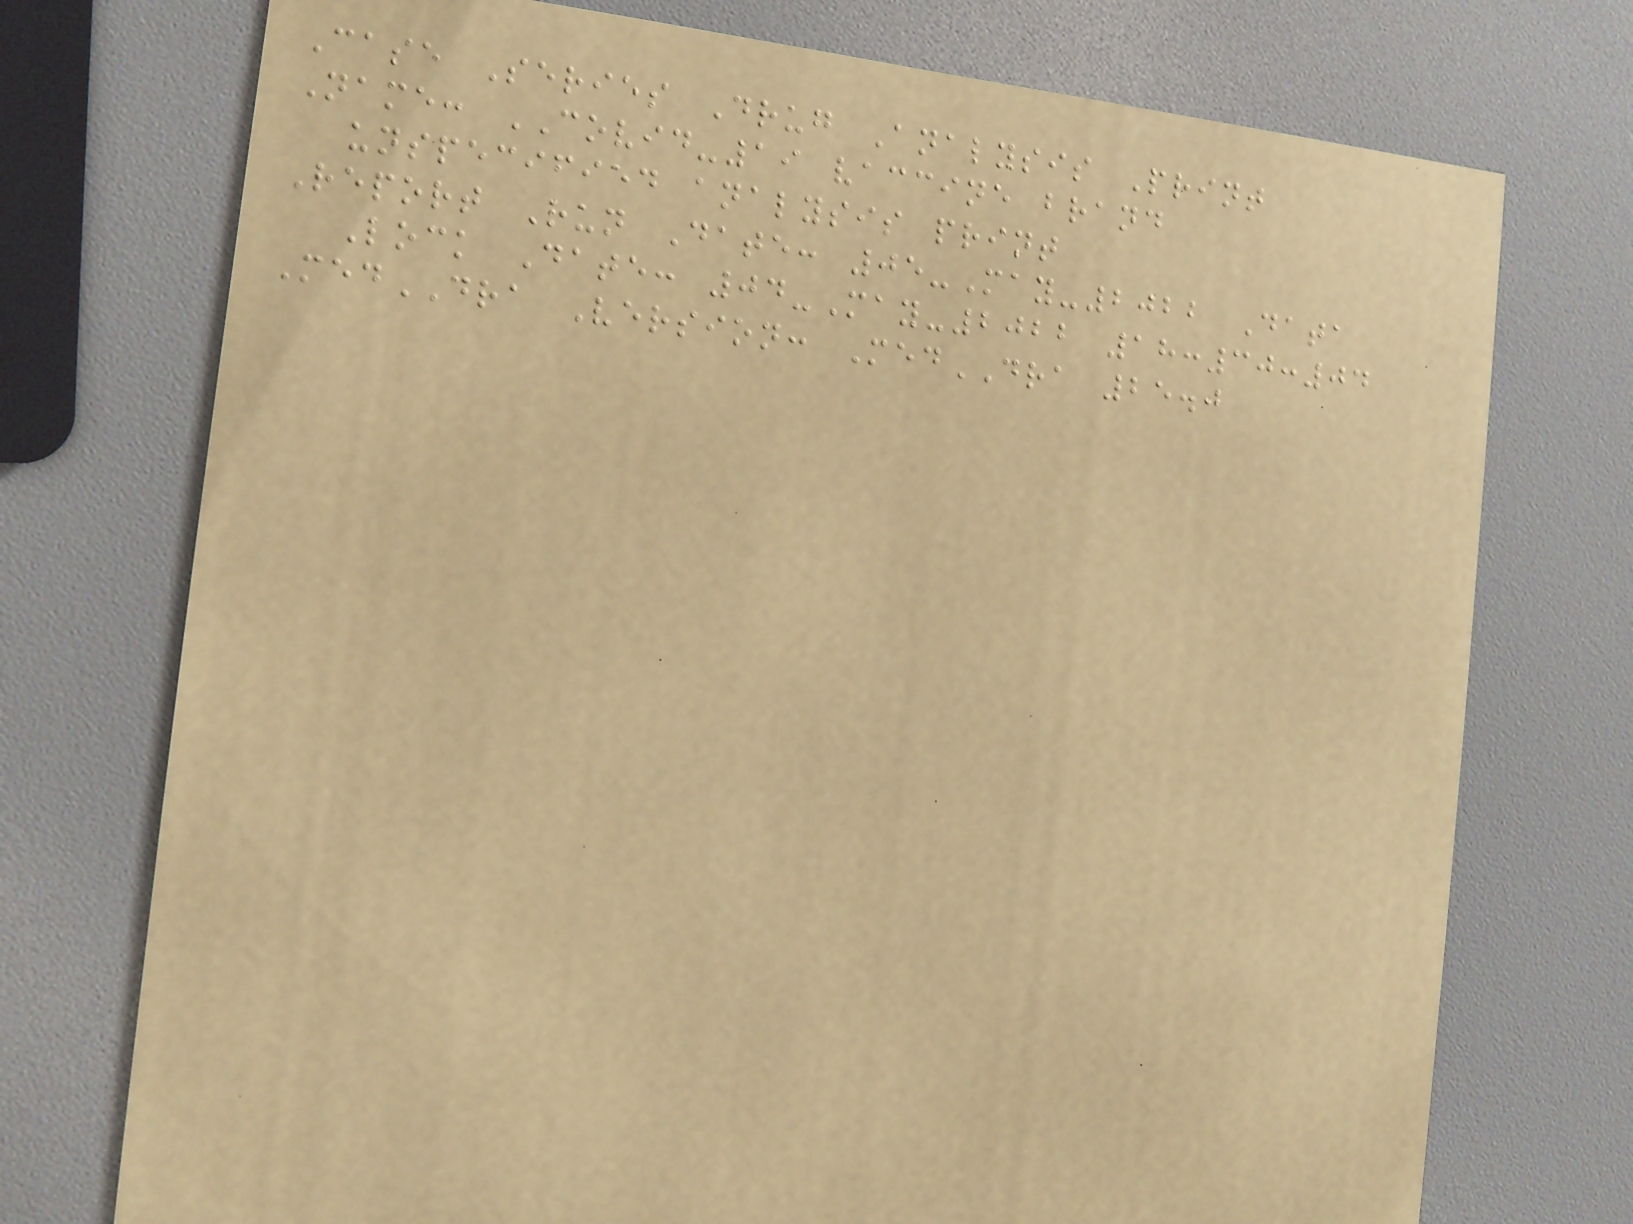Case Series Drug Analysis Print
Name: COVID-19 vaccine brand
unspecified analysis print
Report Run Date: 05-May-2022 Data
Lock Date: 04-May-2022 18:30:04
MedDRA Version: MedDRA 25.0
